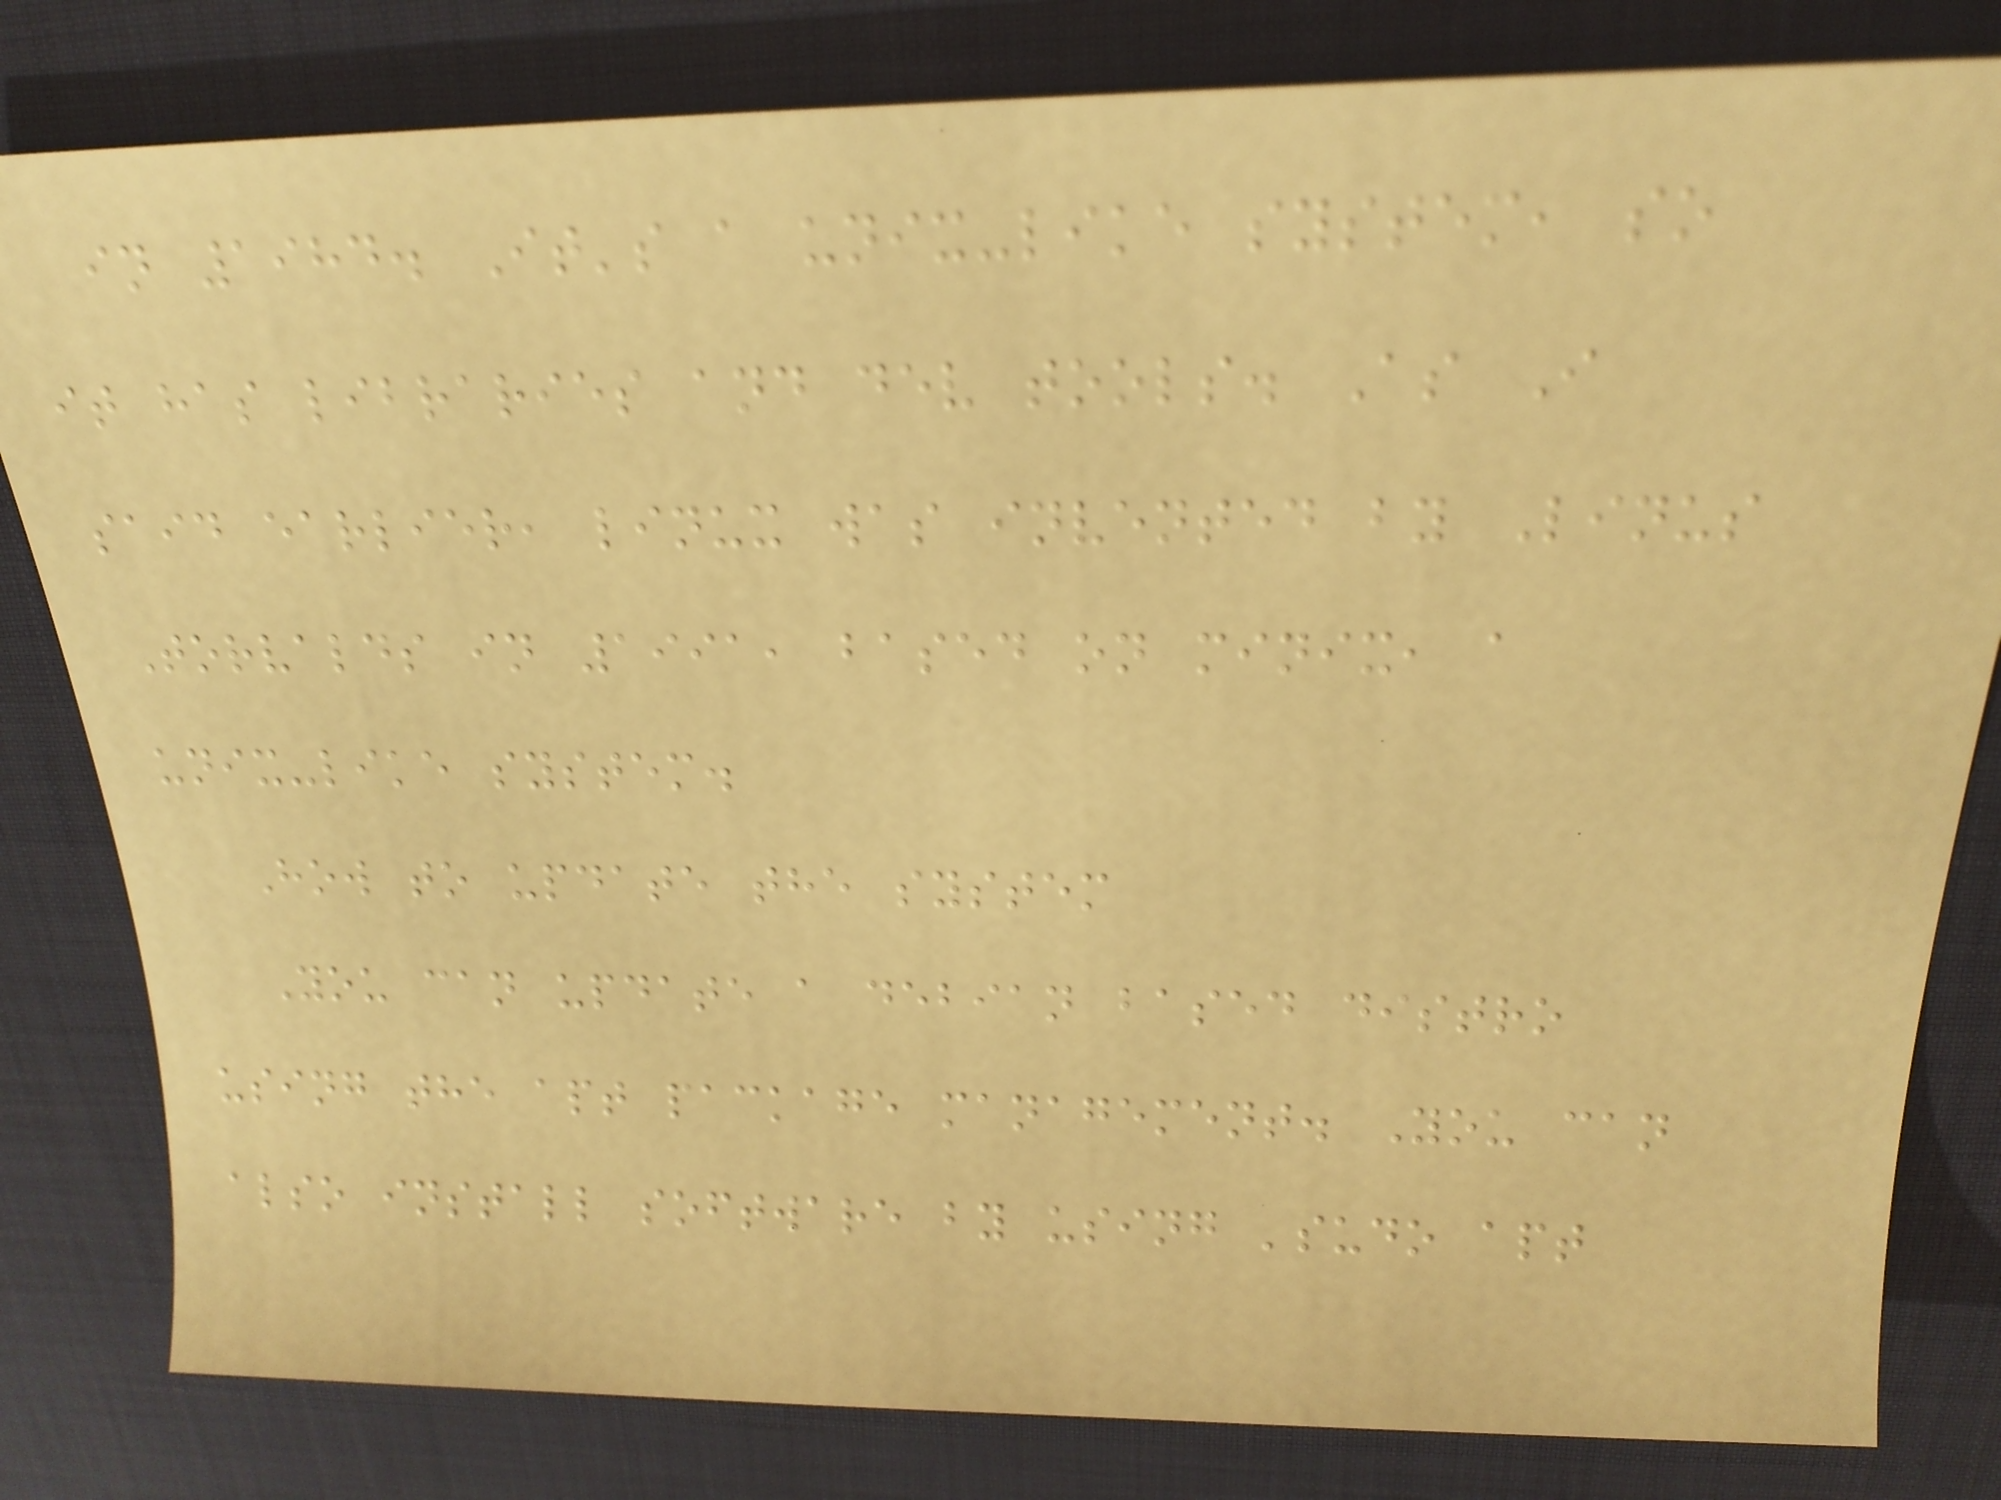in 1984. It's a unix-like system, so
it has libraries and dev tools. As I
said earlier, linux was invented by Linus
Torvalds in 1991, based on minix, a
unix-like system.
How to update the system
You can update a debian based distro
using the apt package management. You can
also install software by using 'sudo apt
